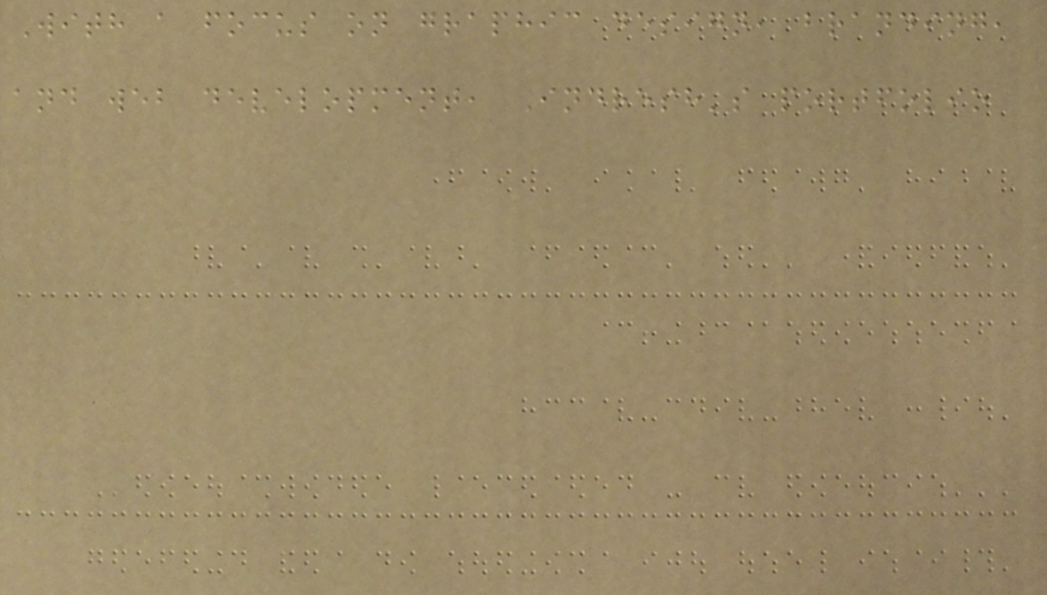With a focus on graphic design, branding,
and web development, Indresh's portfolio
